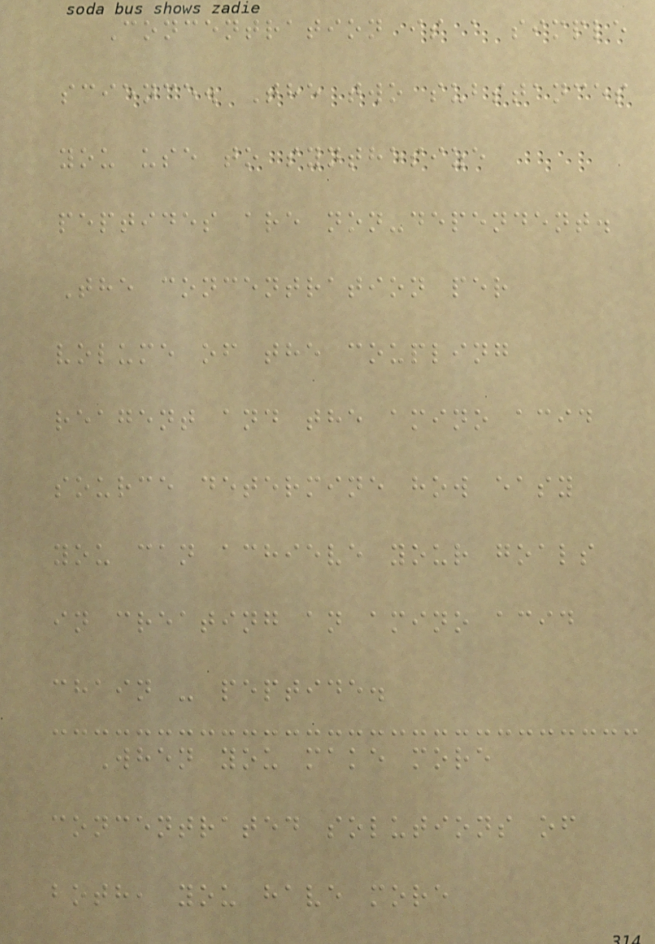Concentration is a simple
science. The two substances
you use to synthesize
peptides are non-dependent.
The concentration per
volume of the coupling
reagent and the amino acid
source determine how easy
you can achieve your goals
in creating an amino acid
chain - peptide.
When you make more
concentrated solutions of
both, you have more
